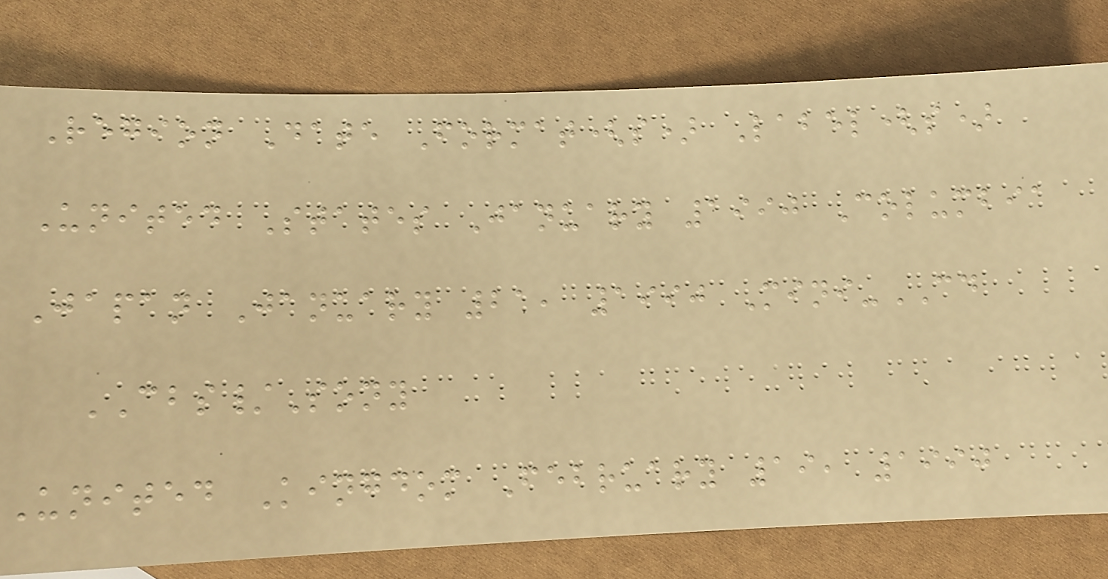Region Date Format(s) Label(s)
United States January 1990 Columbia
Japan January 21, 1990 Mini-CD
CBS/Sony
United Kingdom February 19, 1990
